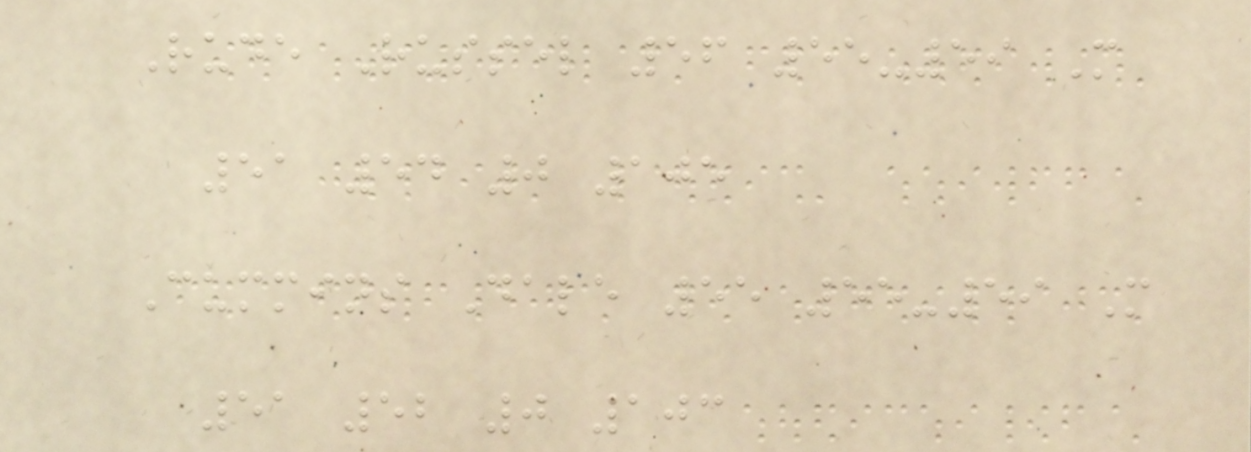Rude Russel 56 55-59 M
51 54 0 105
Cummins Dale 55 55-59 M
51 52 0 103
